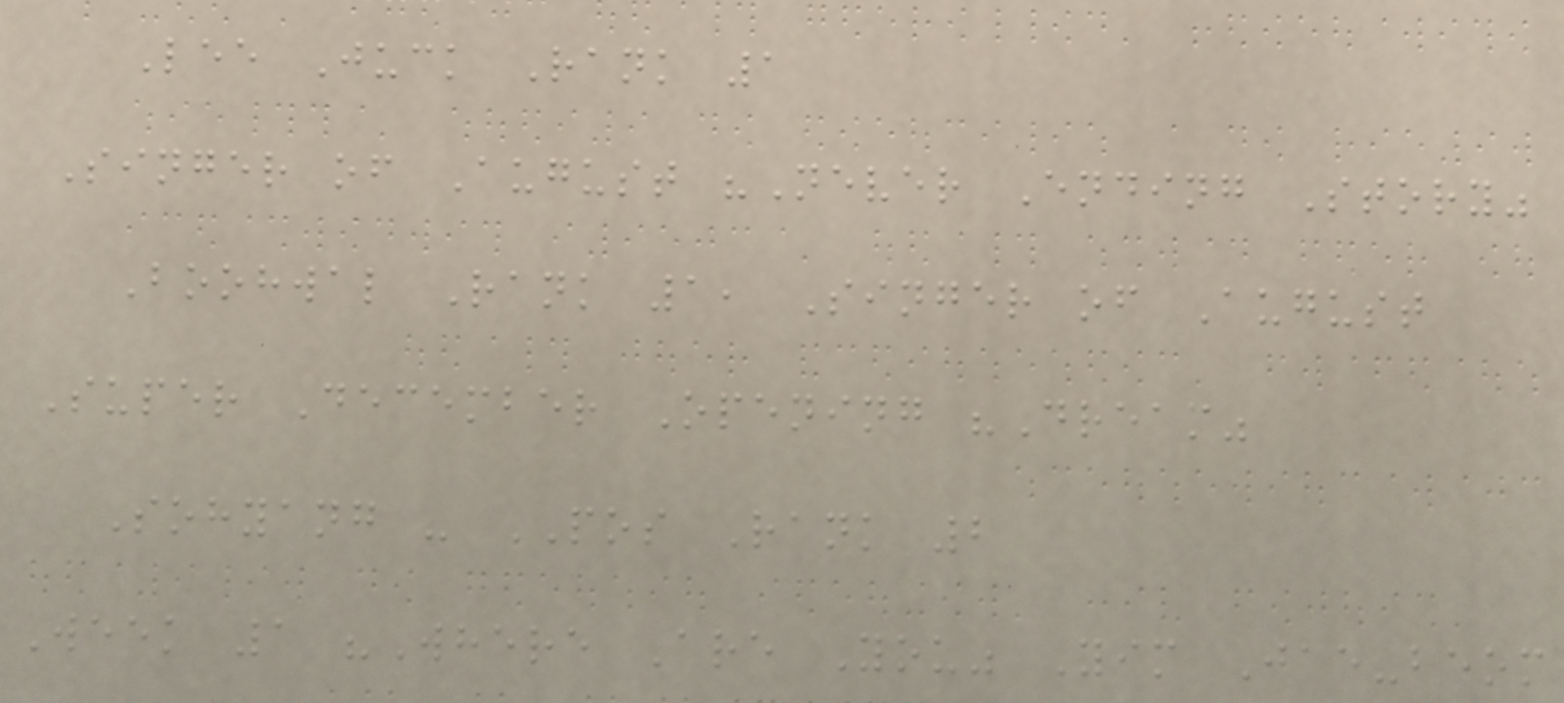Lee Juck Rank 1
Singer of August "Never Ending Story"
Boohwal Rank 1, Singer of August
Super December Opening "Dream"
Sohyang - POS Rank 2
Week 1 "Where Are You" Yim Jae-beom
